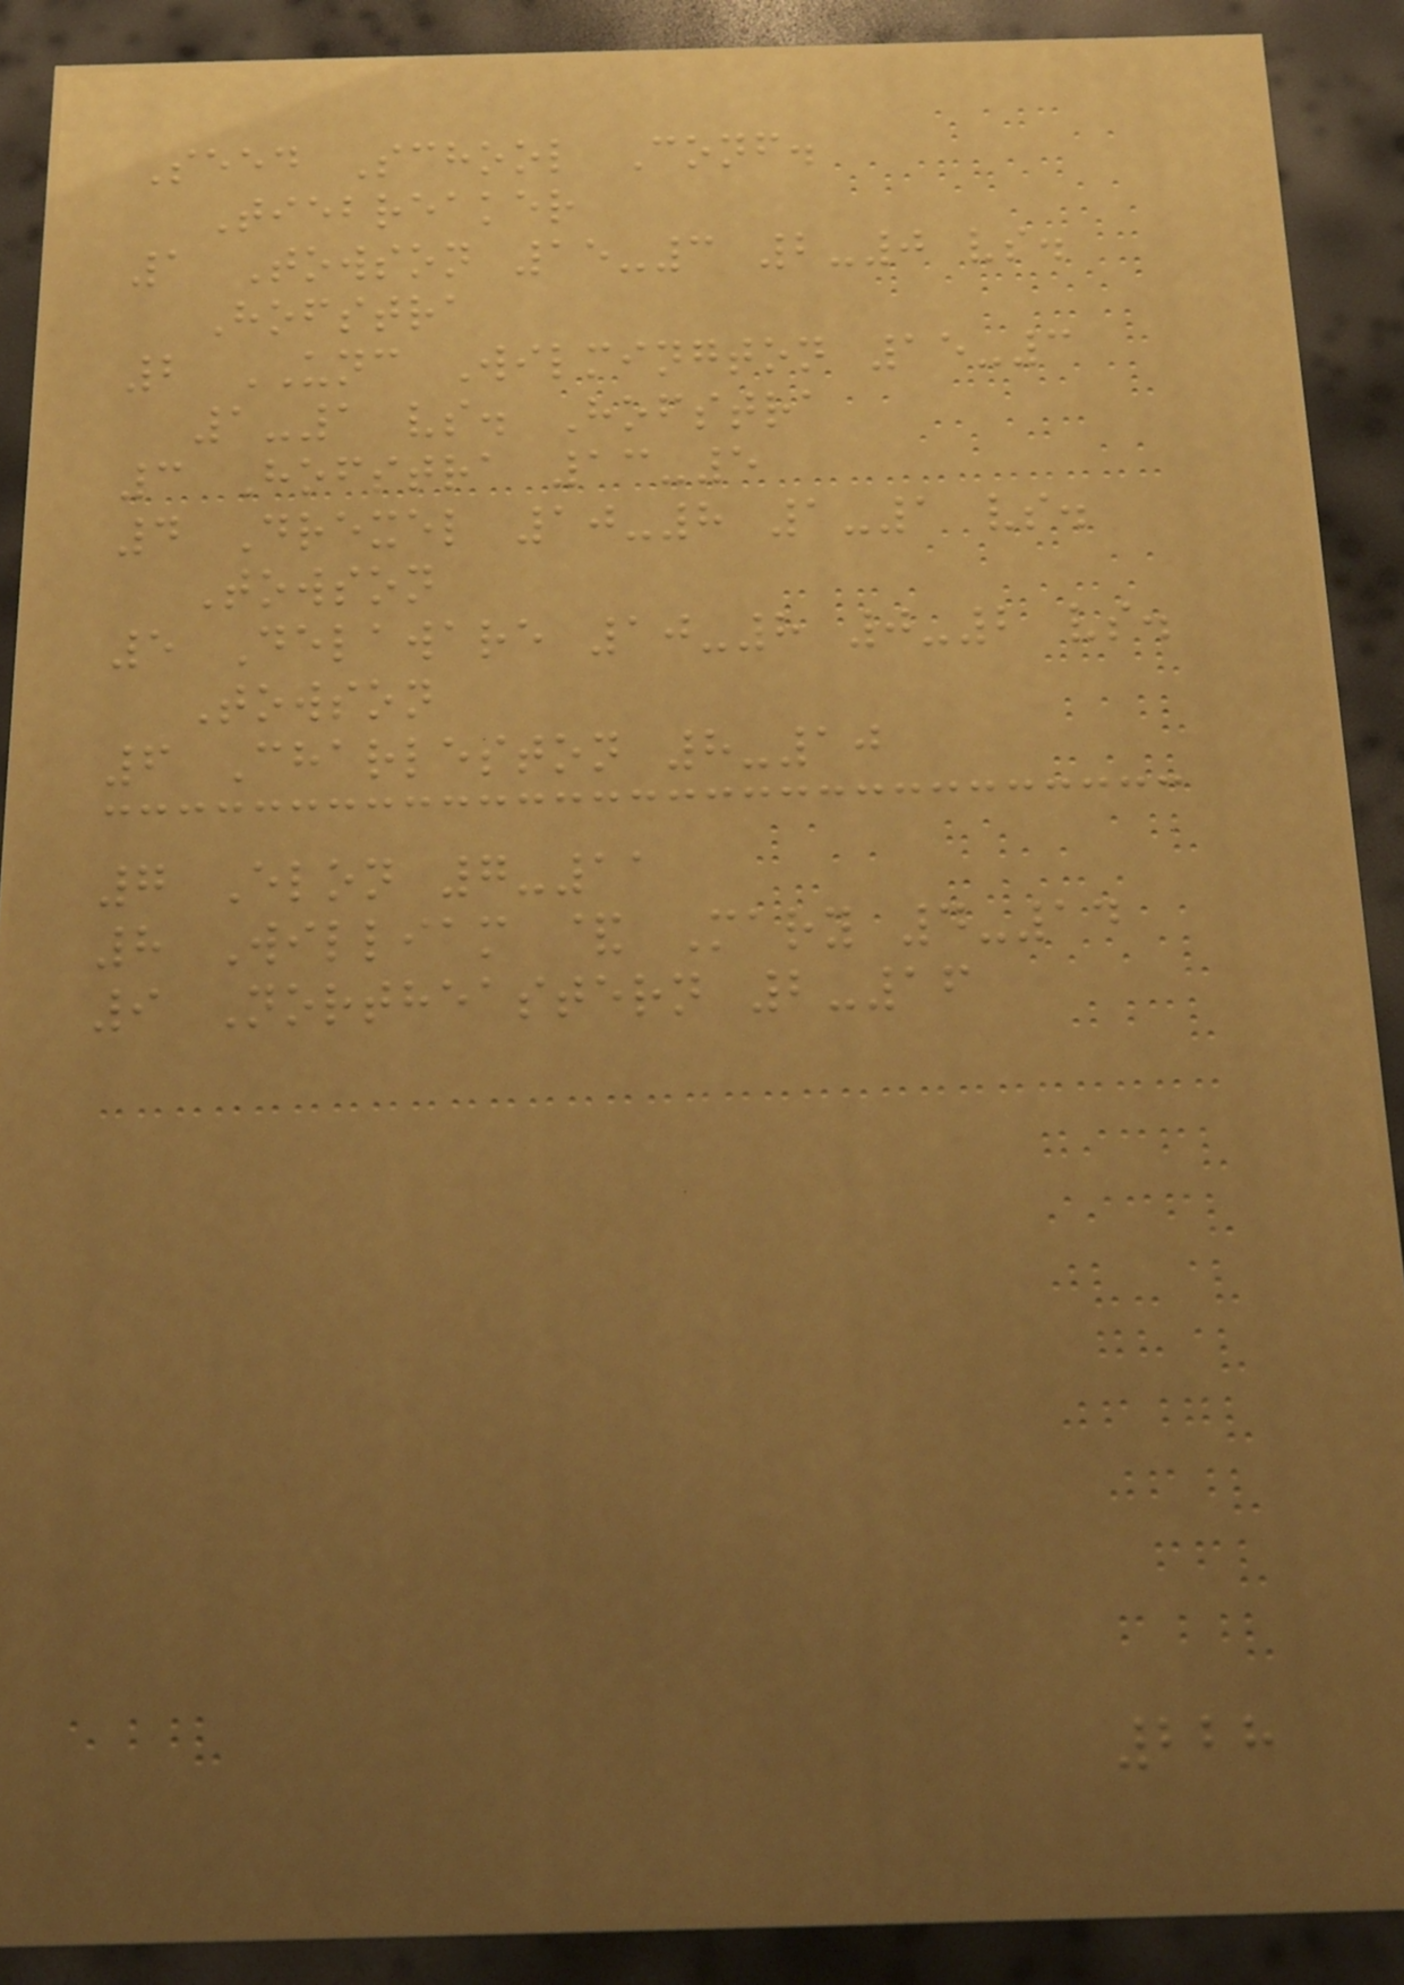Seed School Conf.
Tiebreaker
1 Towson 15-3 2-0 vs.
Hofstra
2 UNC Wilmington 15-3
1-1 vs. Hofstra
3 Hofstra 13-5
4 Drexel 10-8 1-1 vs.
Towson
5 Delaware 10-8 0-2 vs.
Towson
6 Charleston 8-10
7 Elon 7-11
8 William & Mary 4-14
9 Northeastern 2-16
228
